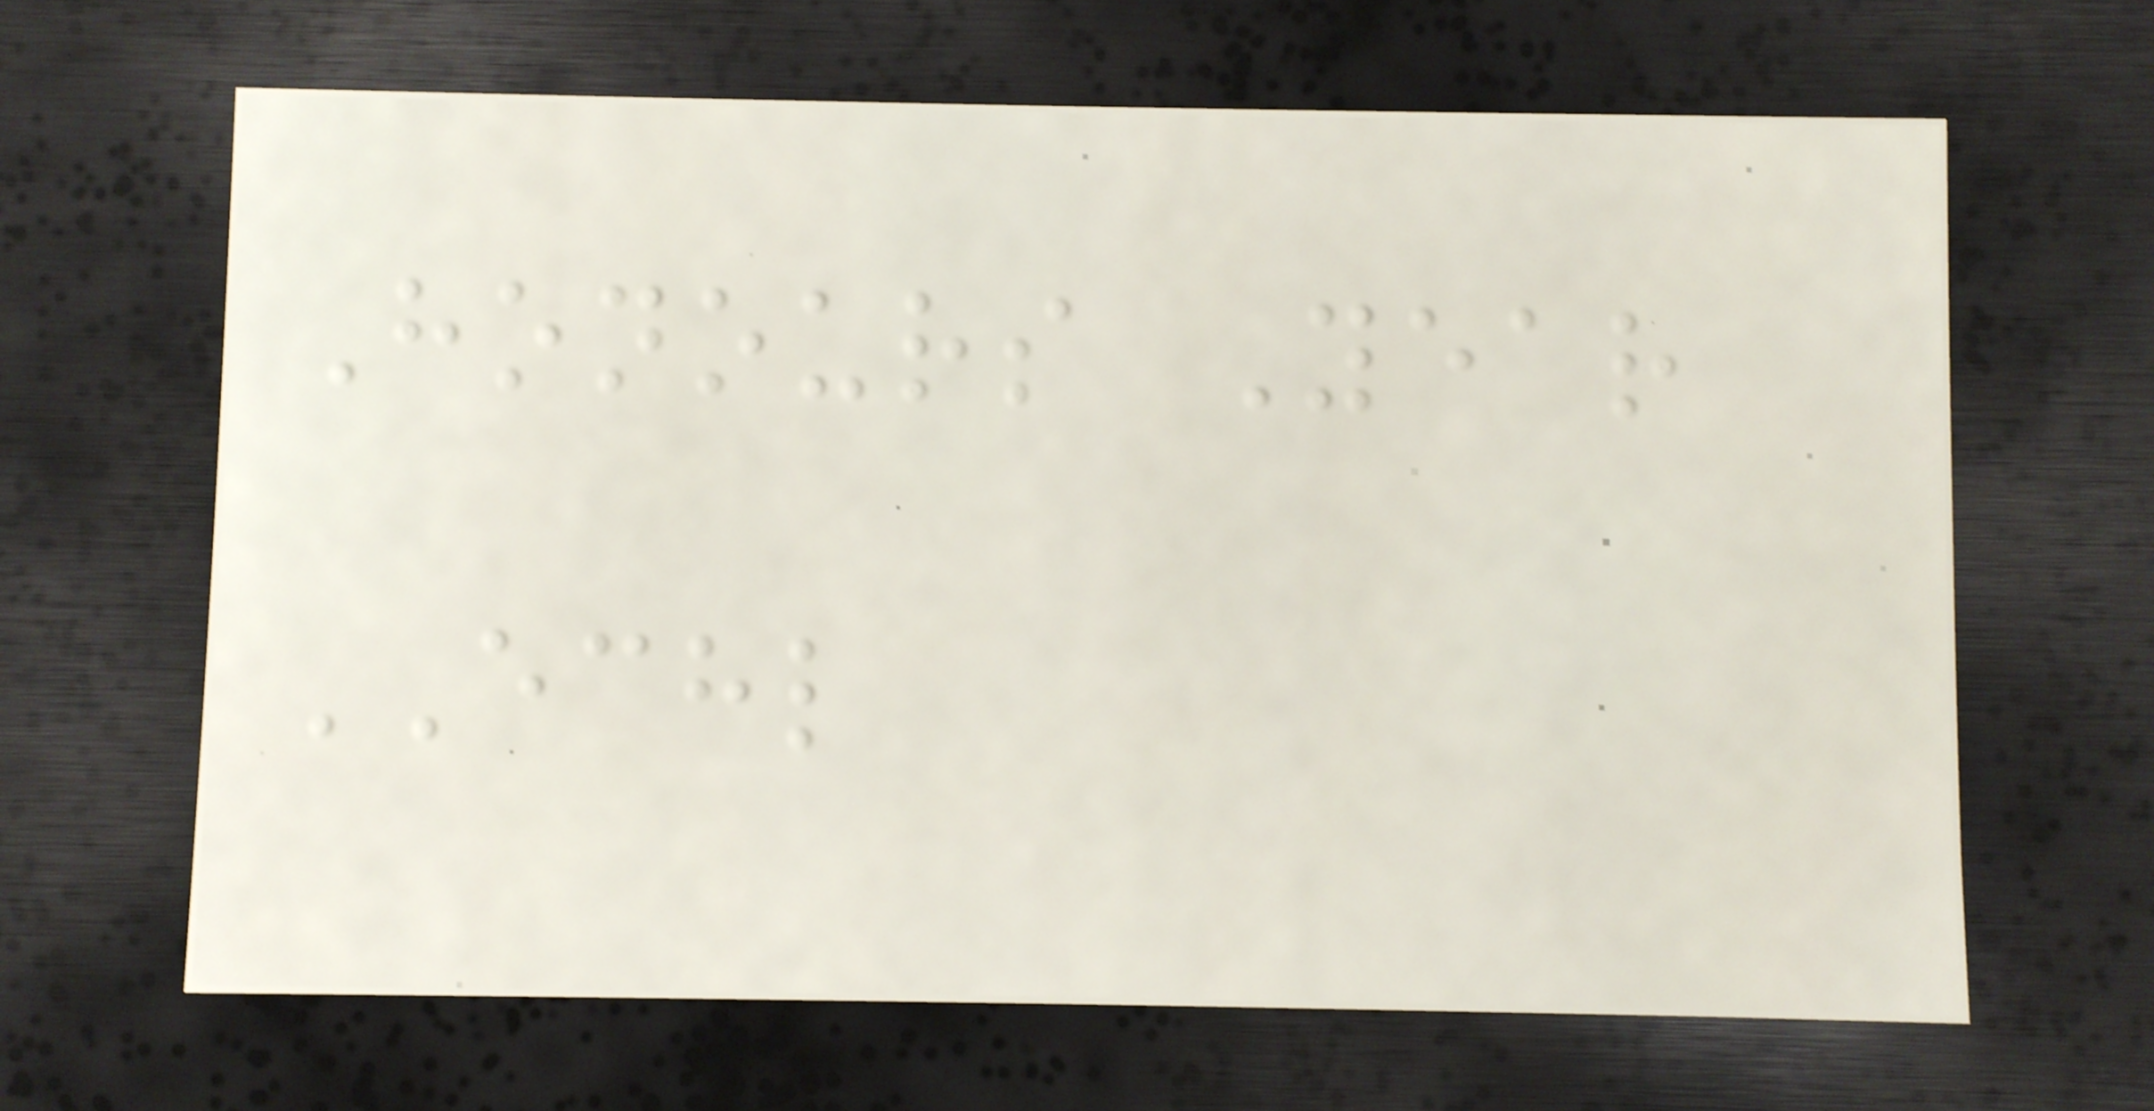Honours Year
ECHL
